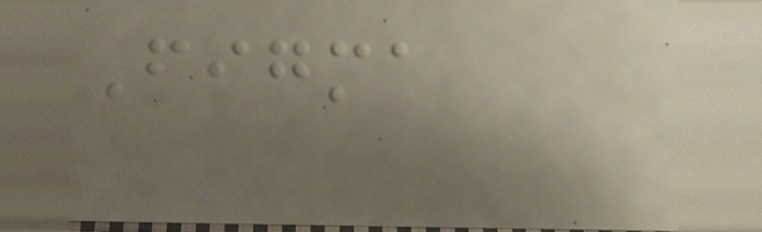Figma
